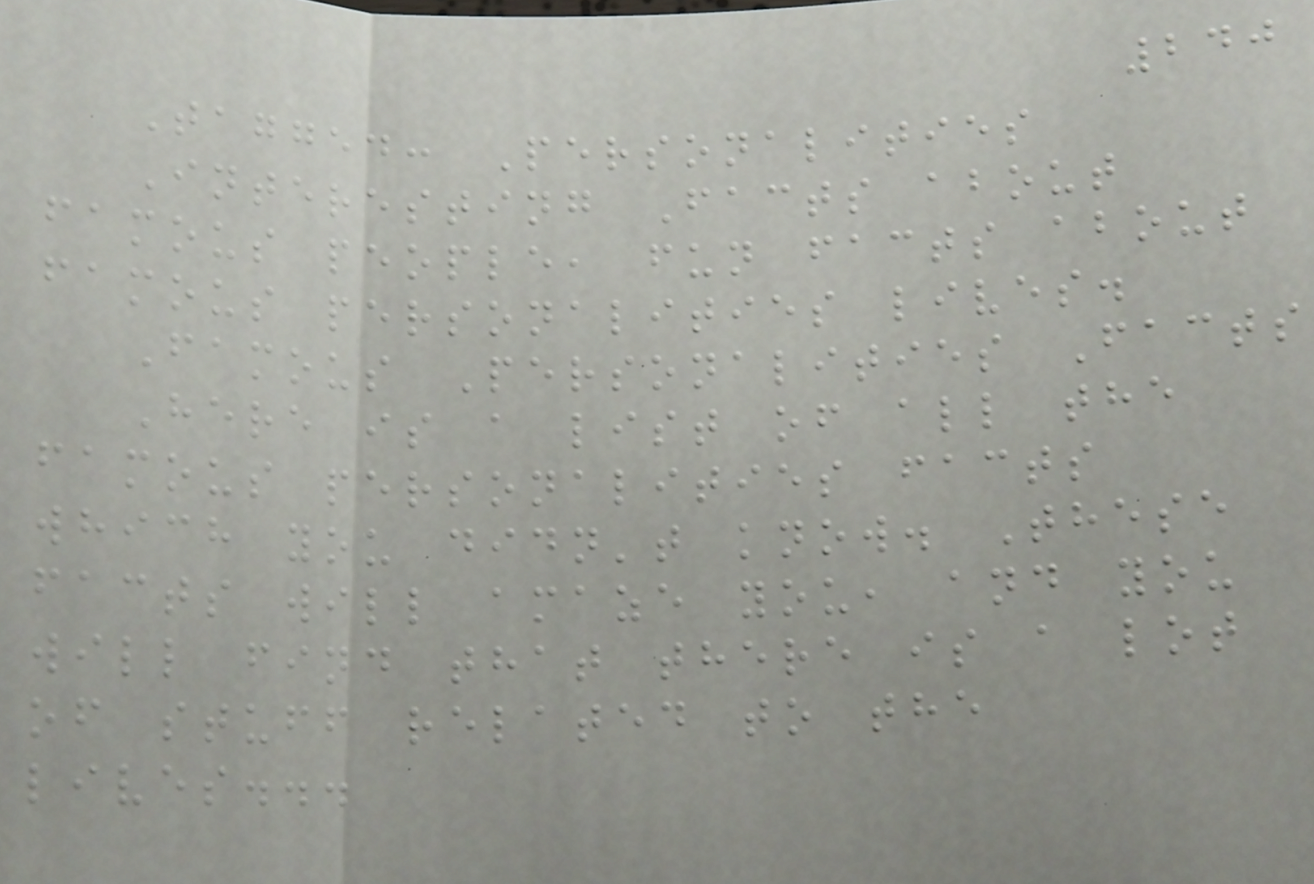240
Tagged: Personalities
Interesting Facts about
famous people, fun facts about
famous personalities lives.
Famous Personalities Facts
Here is a list of all the
famous personalities facts
which you didn't know. These
facts will amaze you, and you
will find that there is a lot
of stuff related to the
lives...
